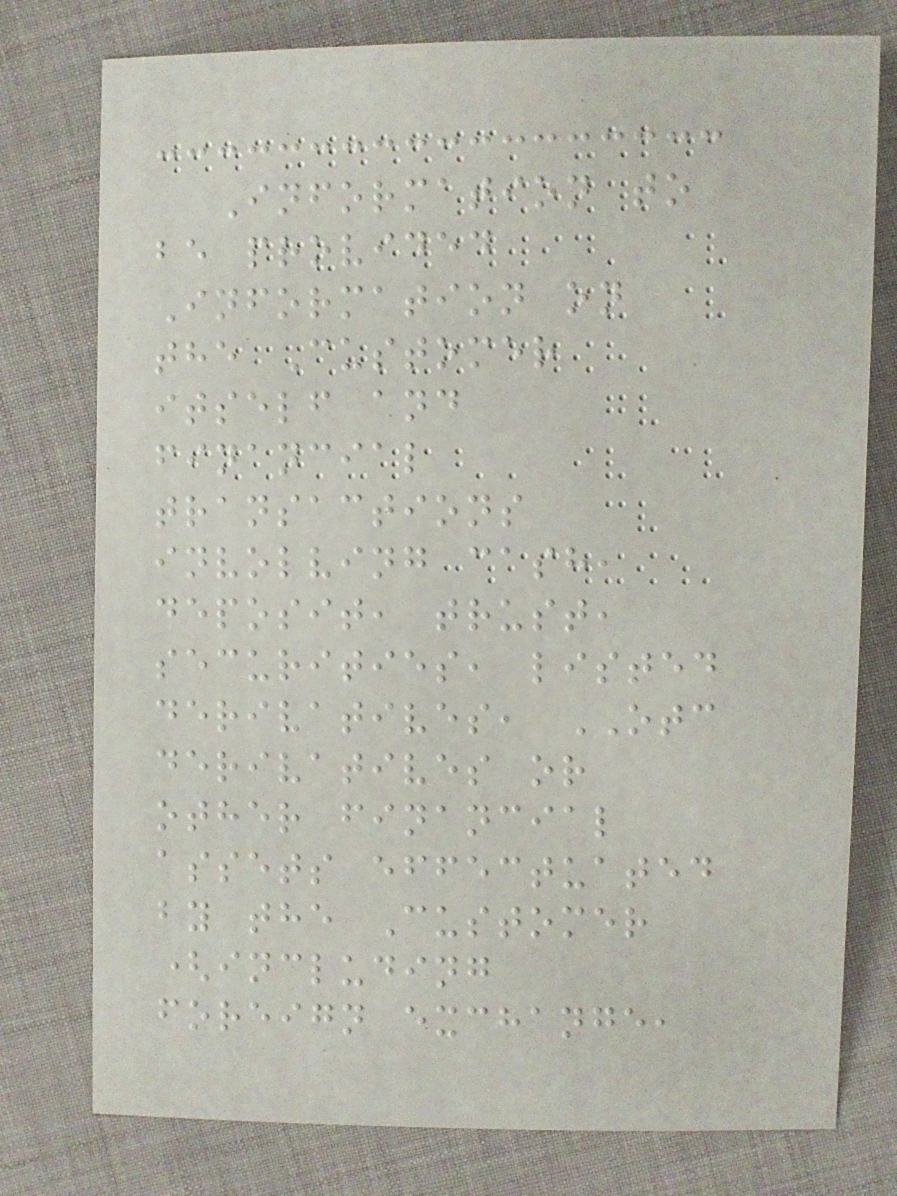Information to
be provided
Information on
the Customer
itself and
financial
transactions
involving cash,
deposit, trust,
securities, listed
derivatives, OTC
derivatives or
other financial
assets effectuated
by the Customer
(including
foreign exchange,
